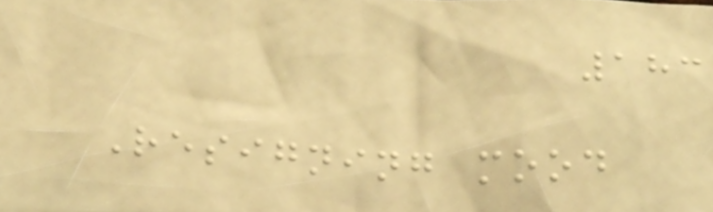183
Resigning mood
